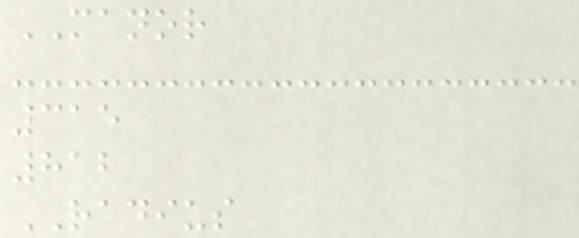MANOR
315
812
RADIUS
